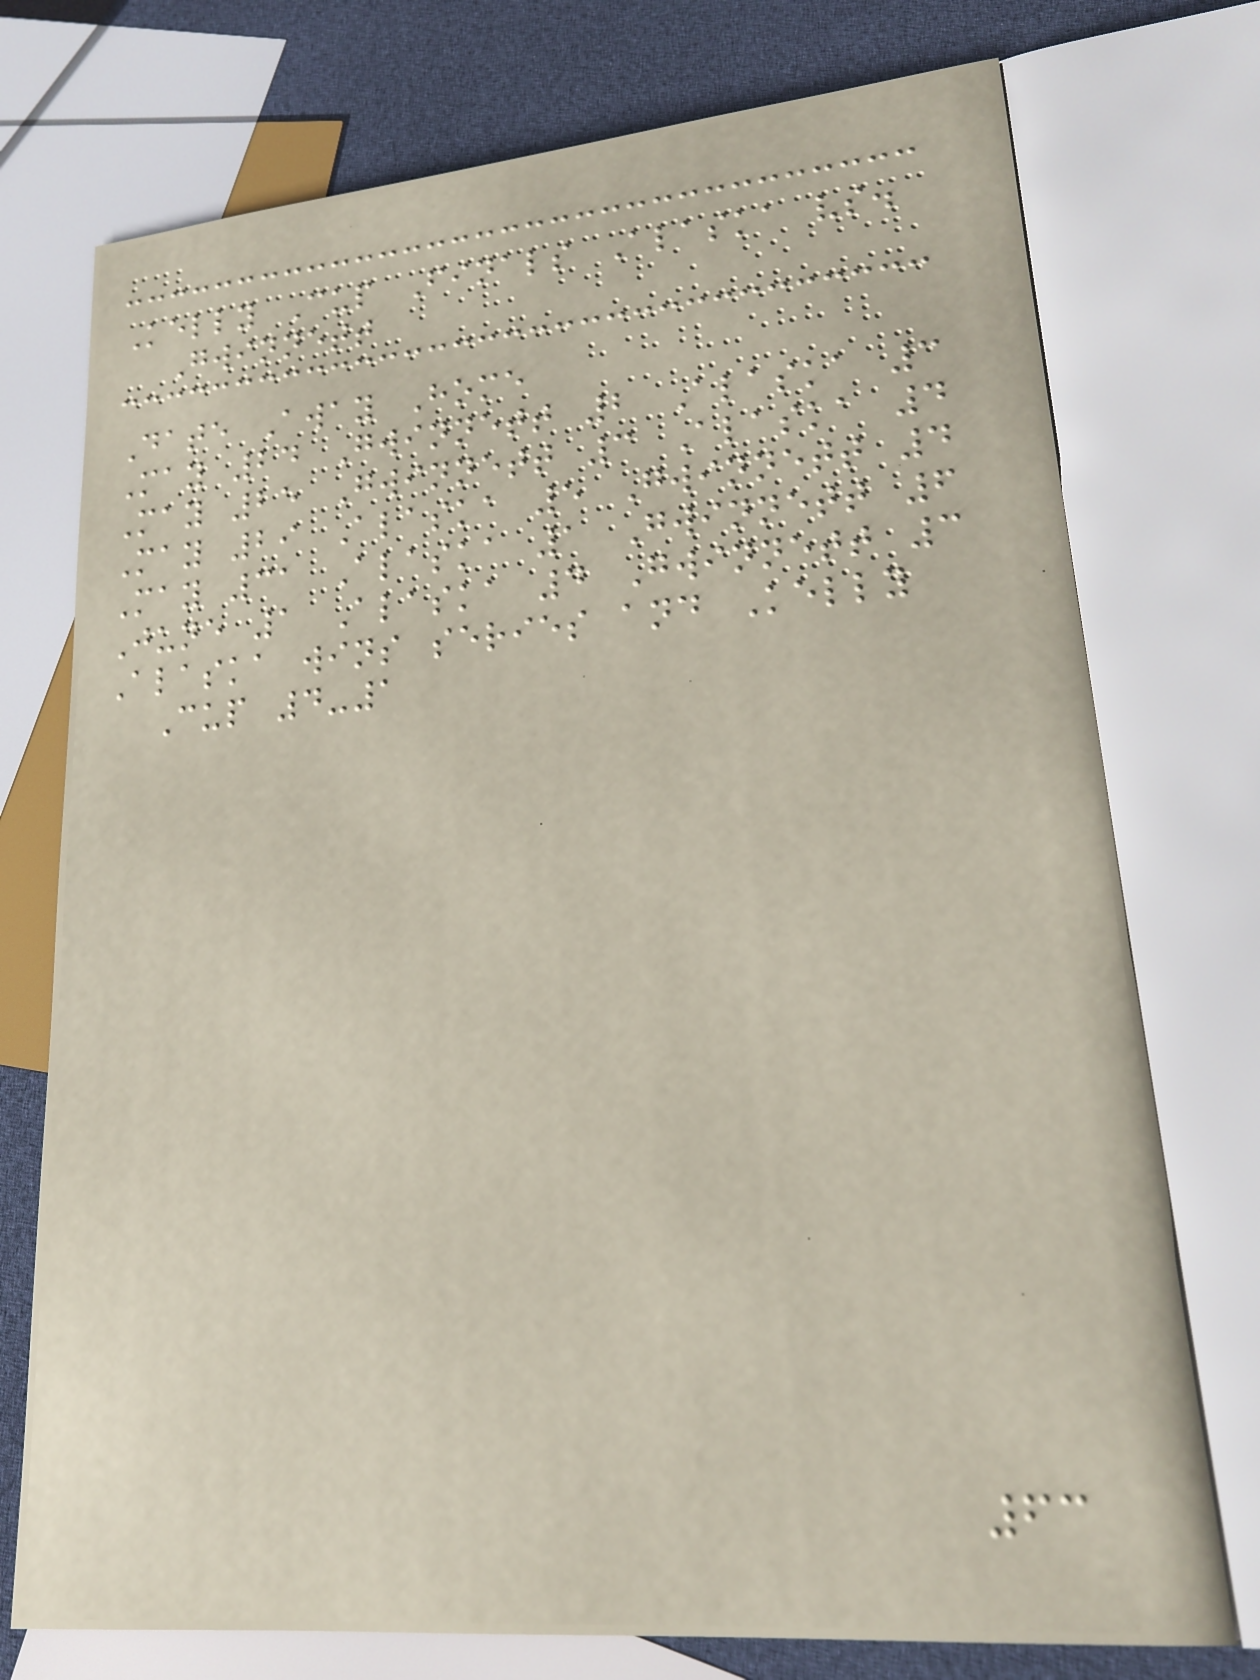Kelly Cup Finals Alaska vs.
Gwinnett
Date Away Home
May 24 Gwinnett 2 Alaska 3
May 25 Gwinnett 3 Alaska 4
May 29 Alaska 5 Gwinnett 4
May 31 Alaska 1 Gwinnett 6
June 1 Alaska 4 Gwinnett 3
Alaska wins series and Kelly
Cup 4-1
63
